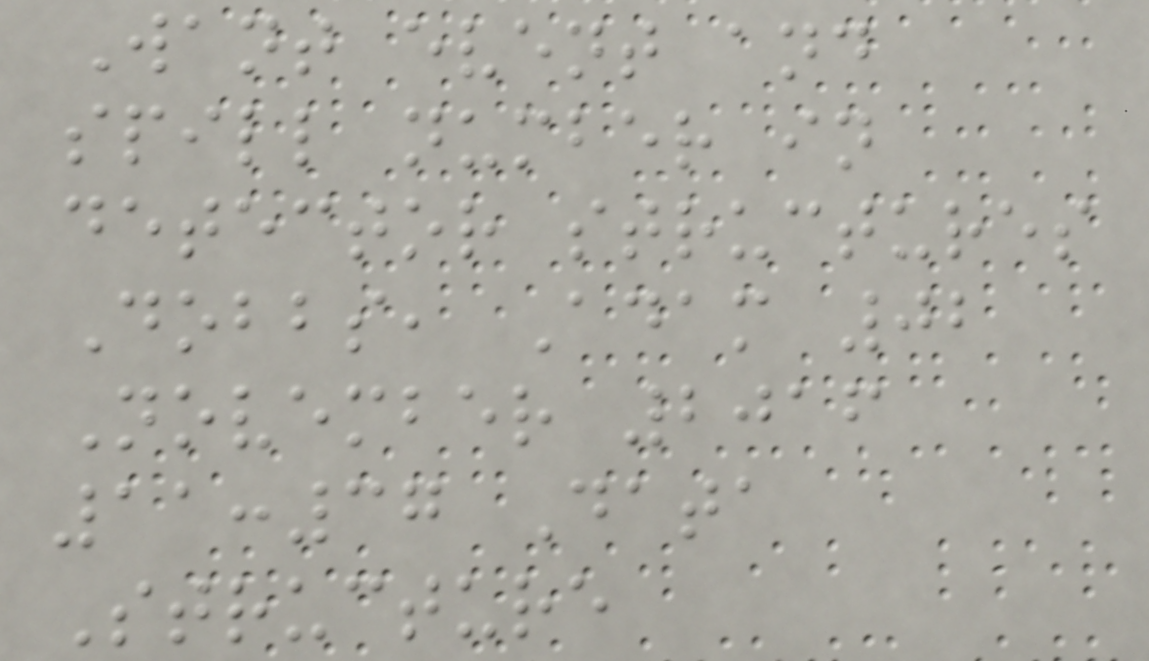Want event and
spill number in
detector structures
Dobbs, Adam 02
November 2016
11:37 Data
Structure
